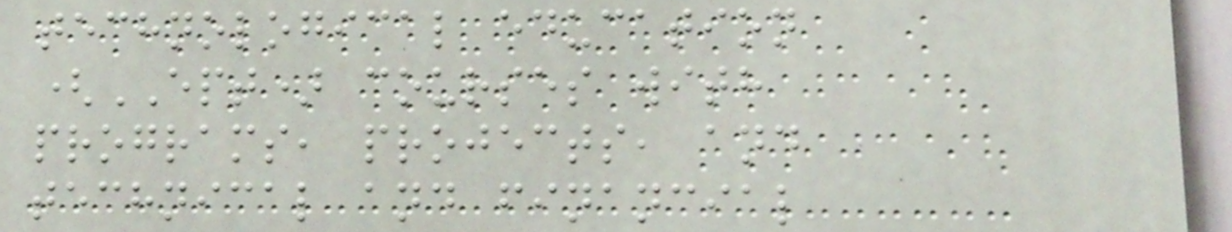technological education
(EPT) courses with
programs, projects, and
technical and financial
